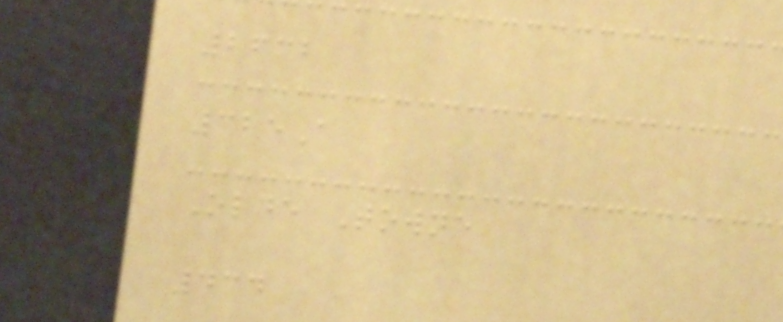2632
325A
Olde Towne
434
